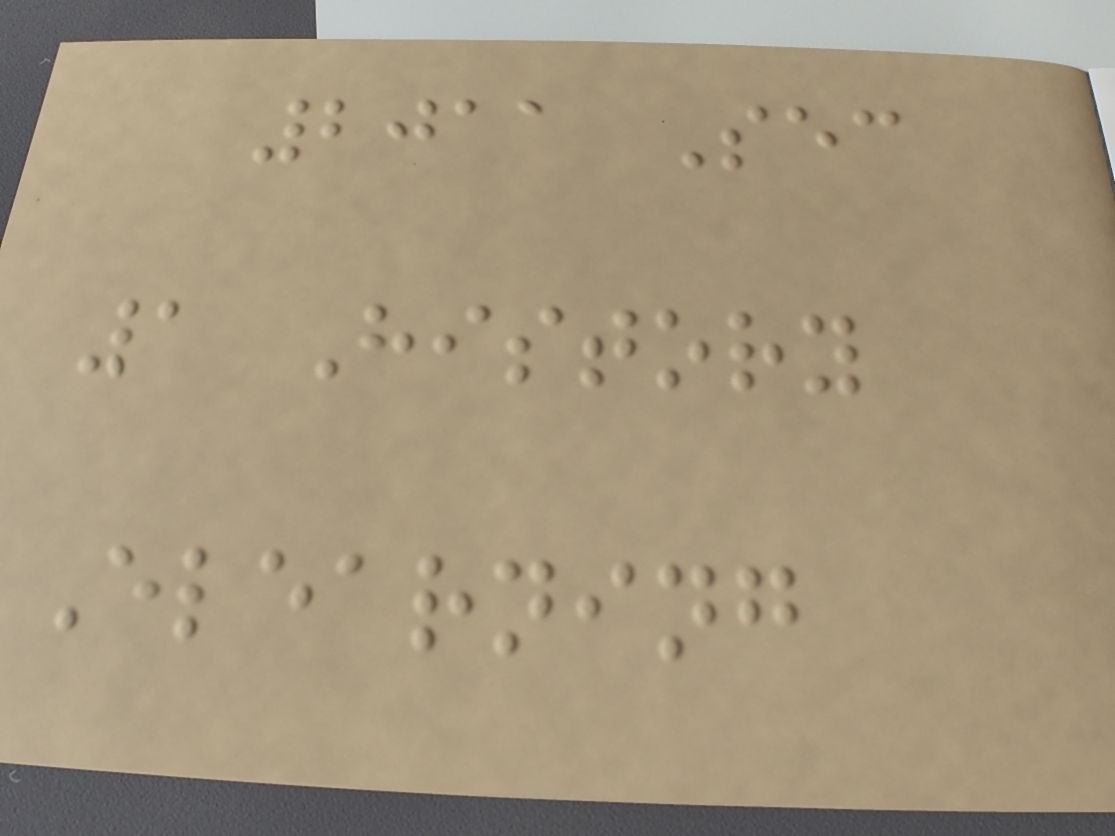2011 Sec
1 History
Elearning
